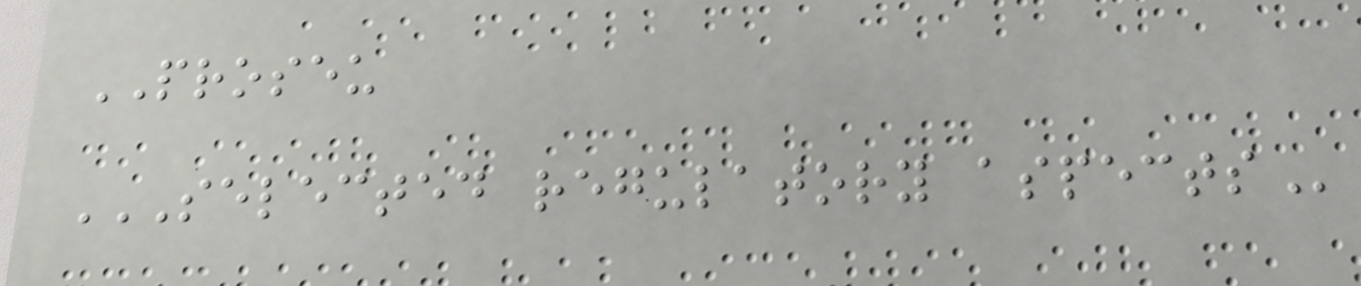PROSEU
SELECTED REGULATORY ASPECTS
